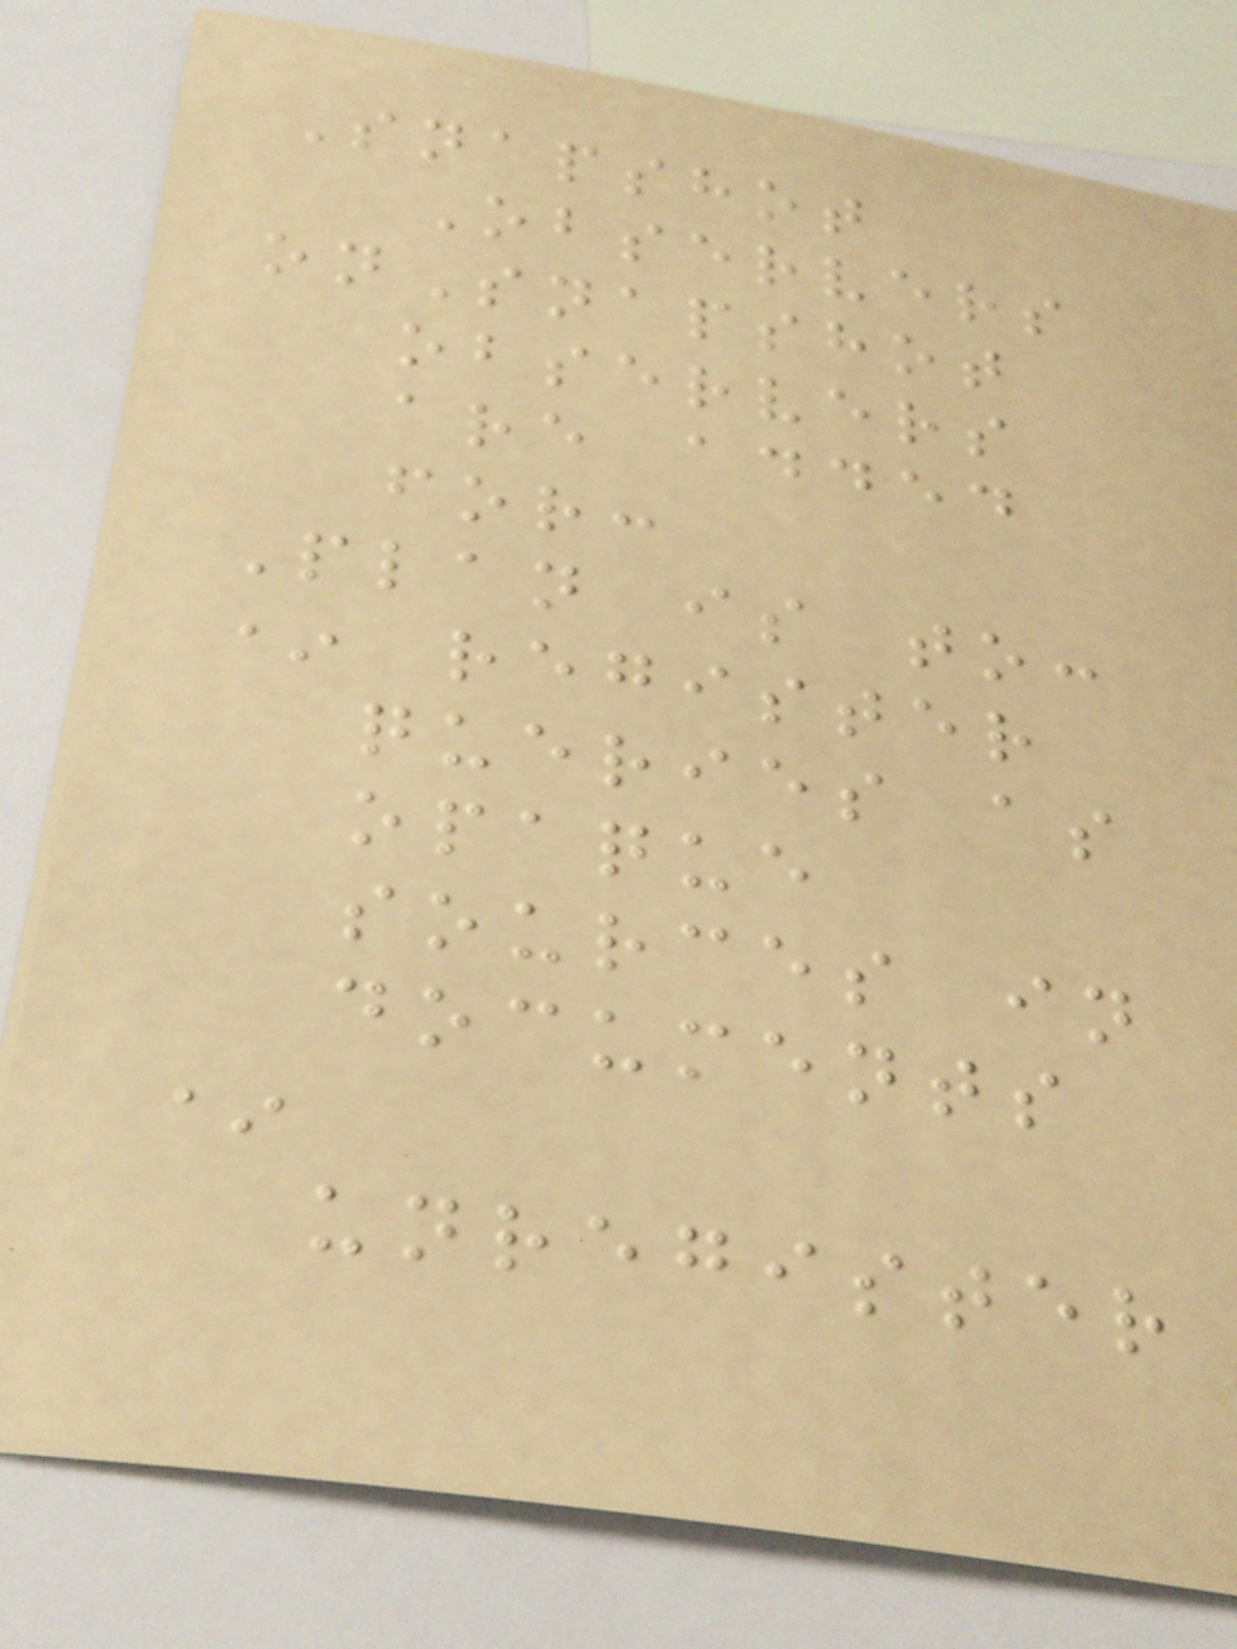Snapshot
Observers
onSnapshot
observers
are added
for:
Plan is to:
* register
queries as
opaque
sources in
documents
*
unregister
